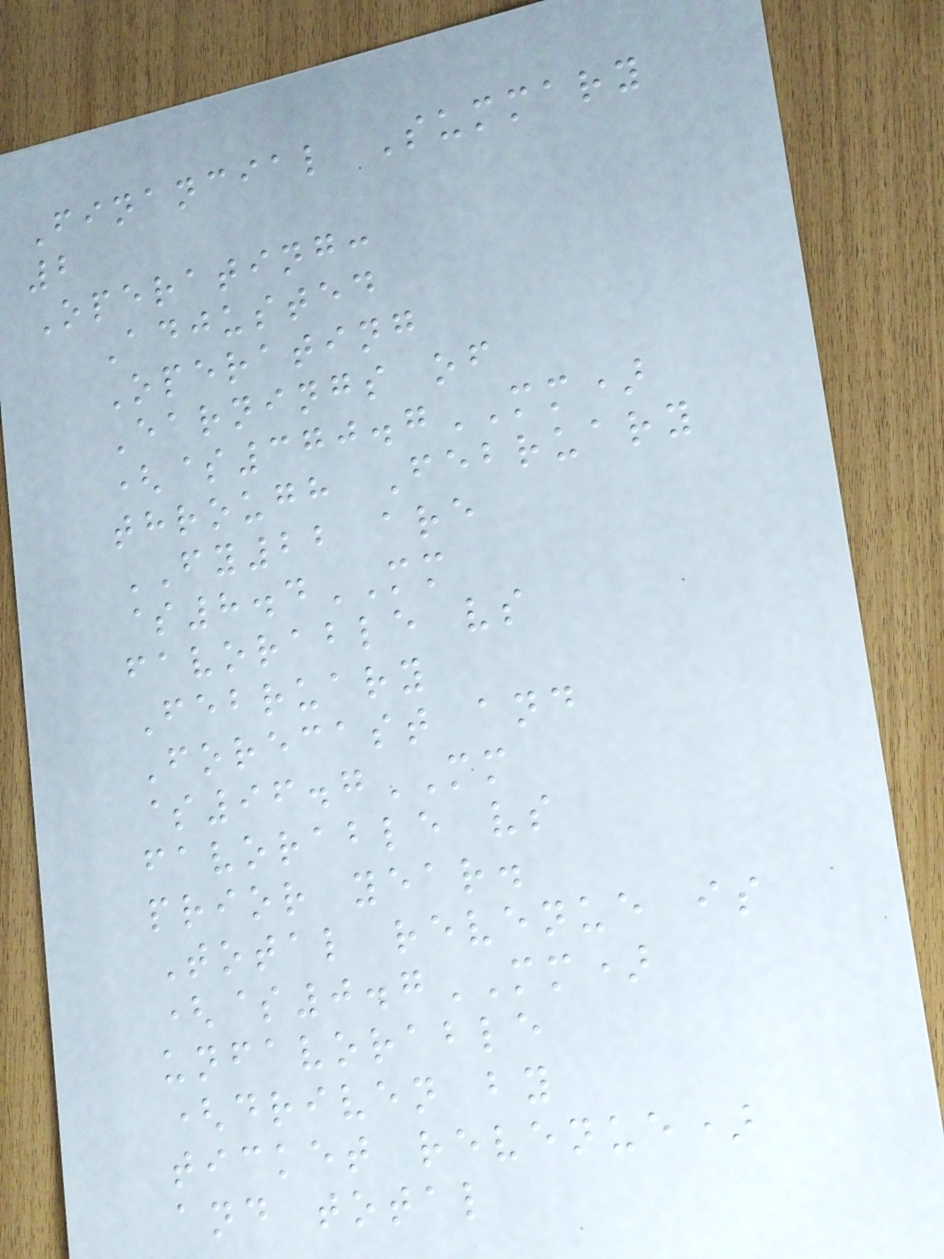Financial Summary
2
Operating:
Adjusted
Operating
Earnings of
($370.7MM)
through February
FY22 are
$8.4MM
favorable vs
February
Forecast and
$96.7MM
favorable vs
prior year.
Total revenue is
($0.7MM)
unfavorable
(driven by
ticket revenue)
and total
